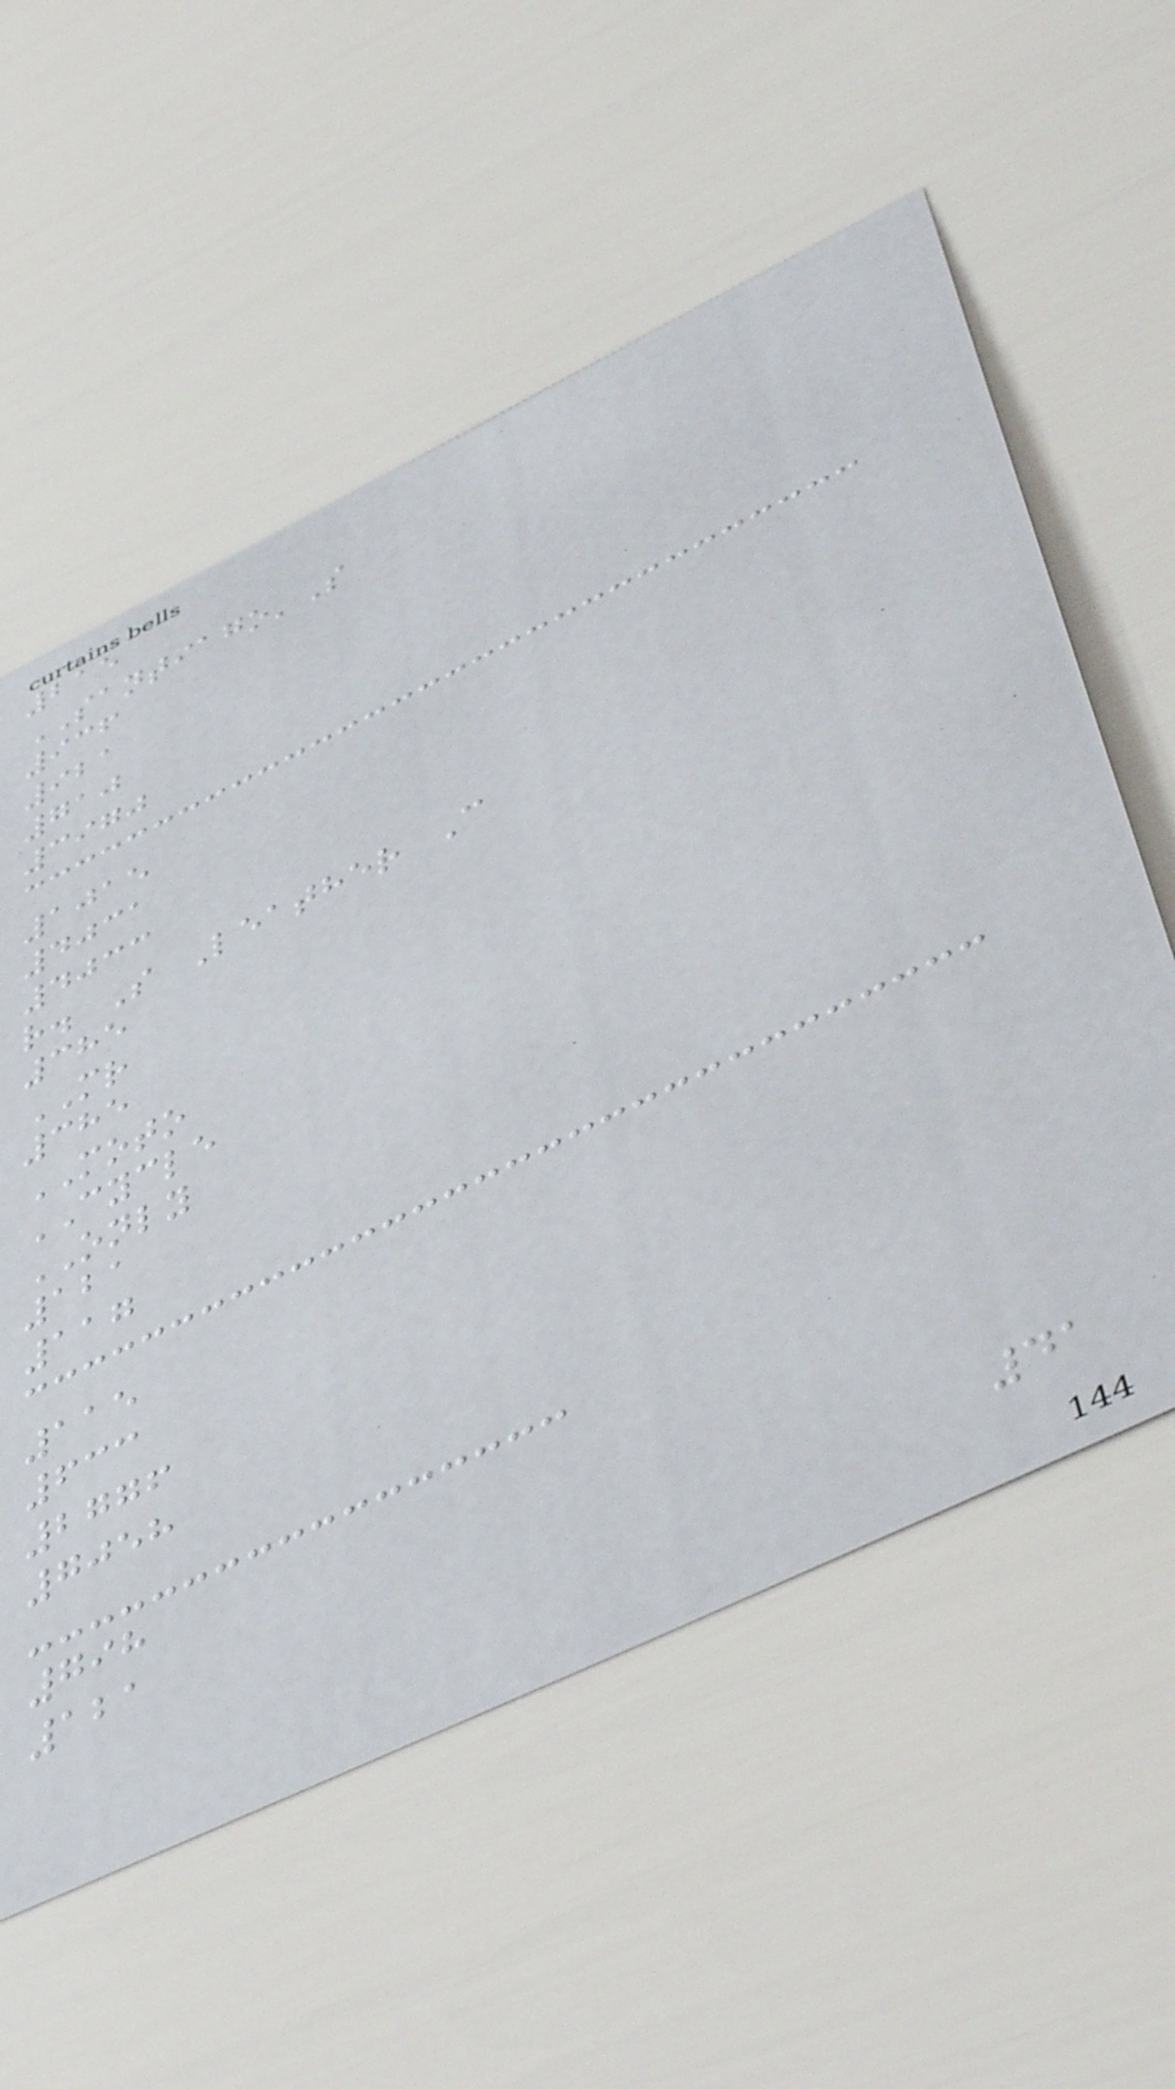215
SANTIAGO'S
936
921
710
3970
1015
4031
4033
r. S Leather C
385
MR
385
MOTO
CYCLE
ONLY
121
117
115
633
2776
7058
798
121
41
